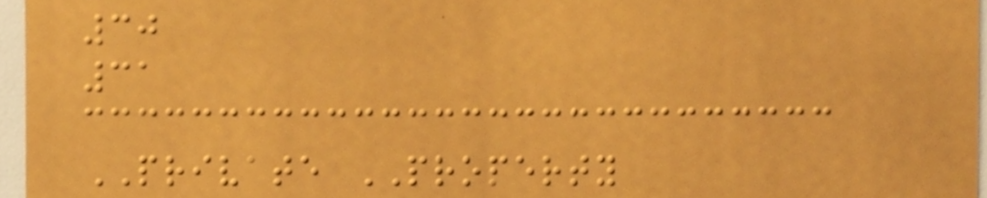30
31
PRIVATE PROPERTY
